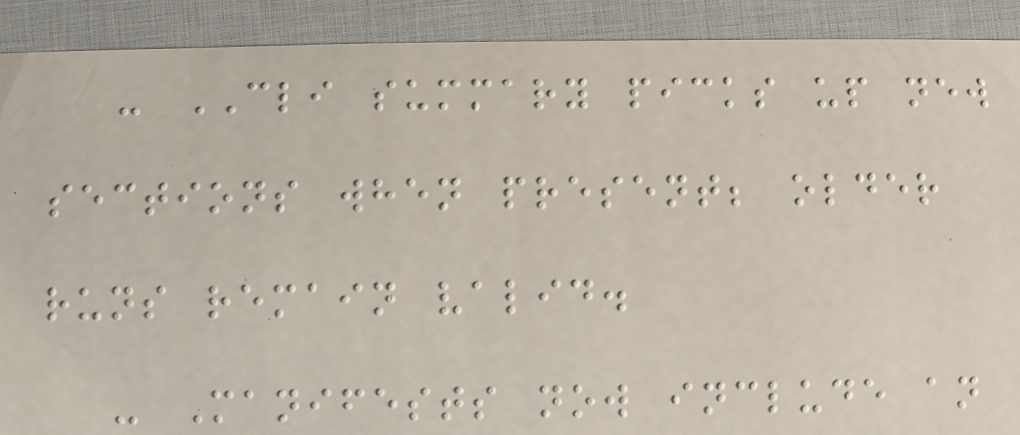- CLI summary picks up new
sections when present; older
runs remain valid.
- Manifests now include an
